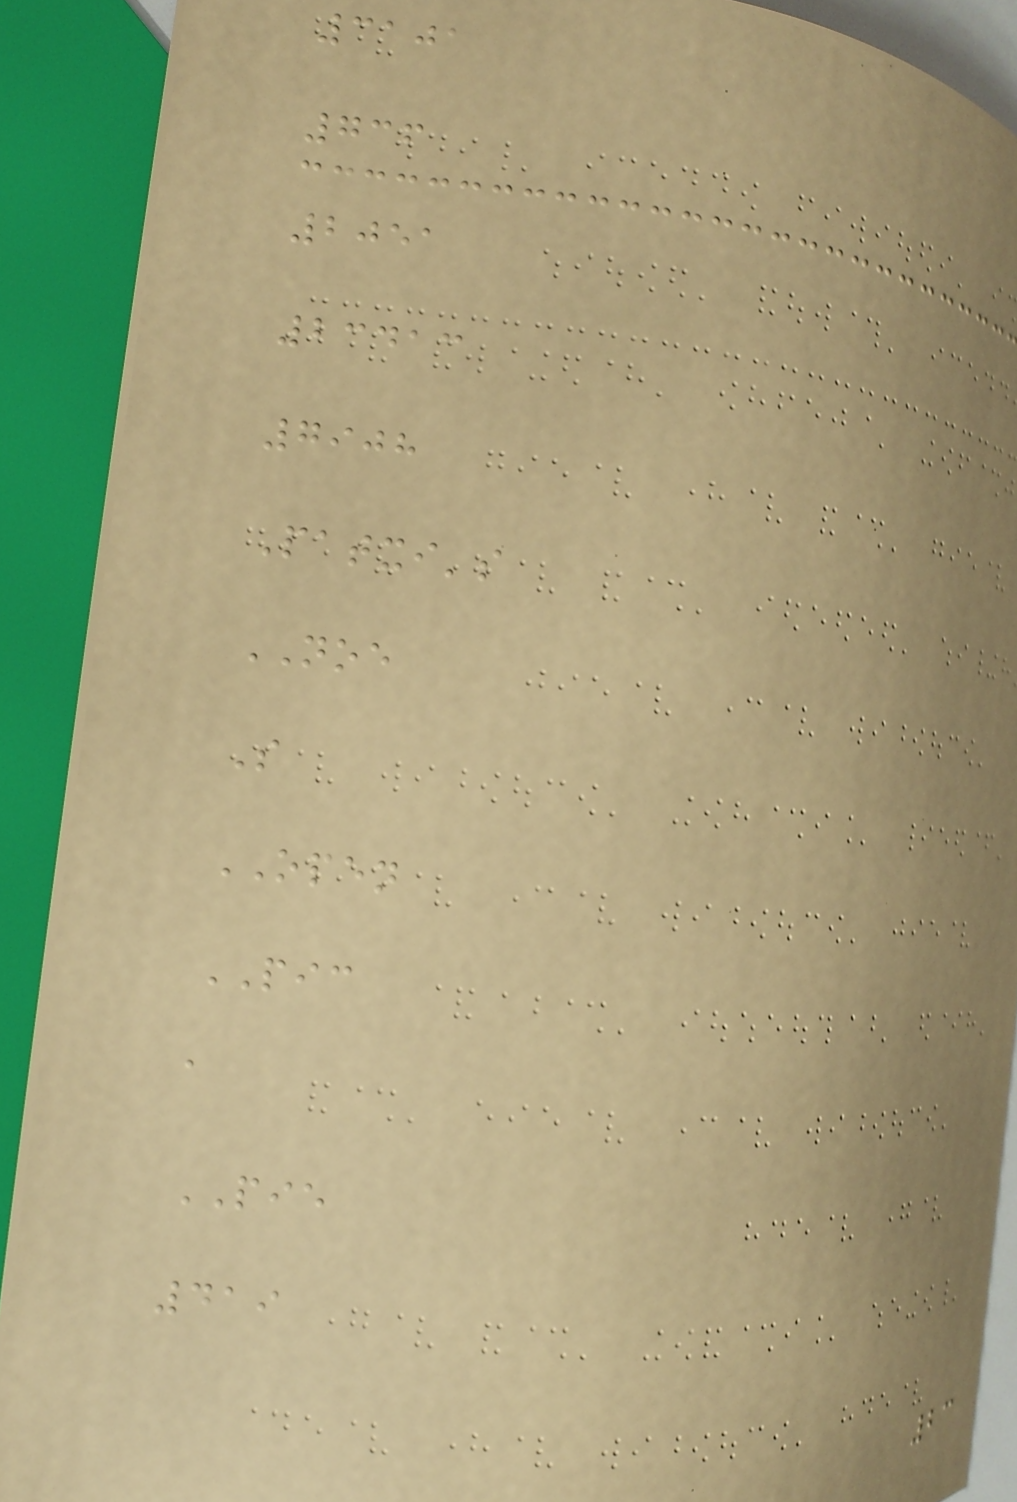3101
736
2051
23413
7908
Patxi's
NOE
S
OPEN
PIC
a
PIE
419
23
